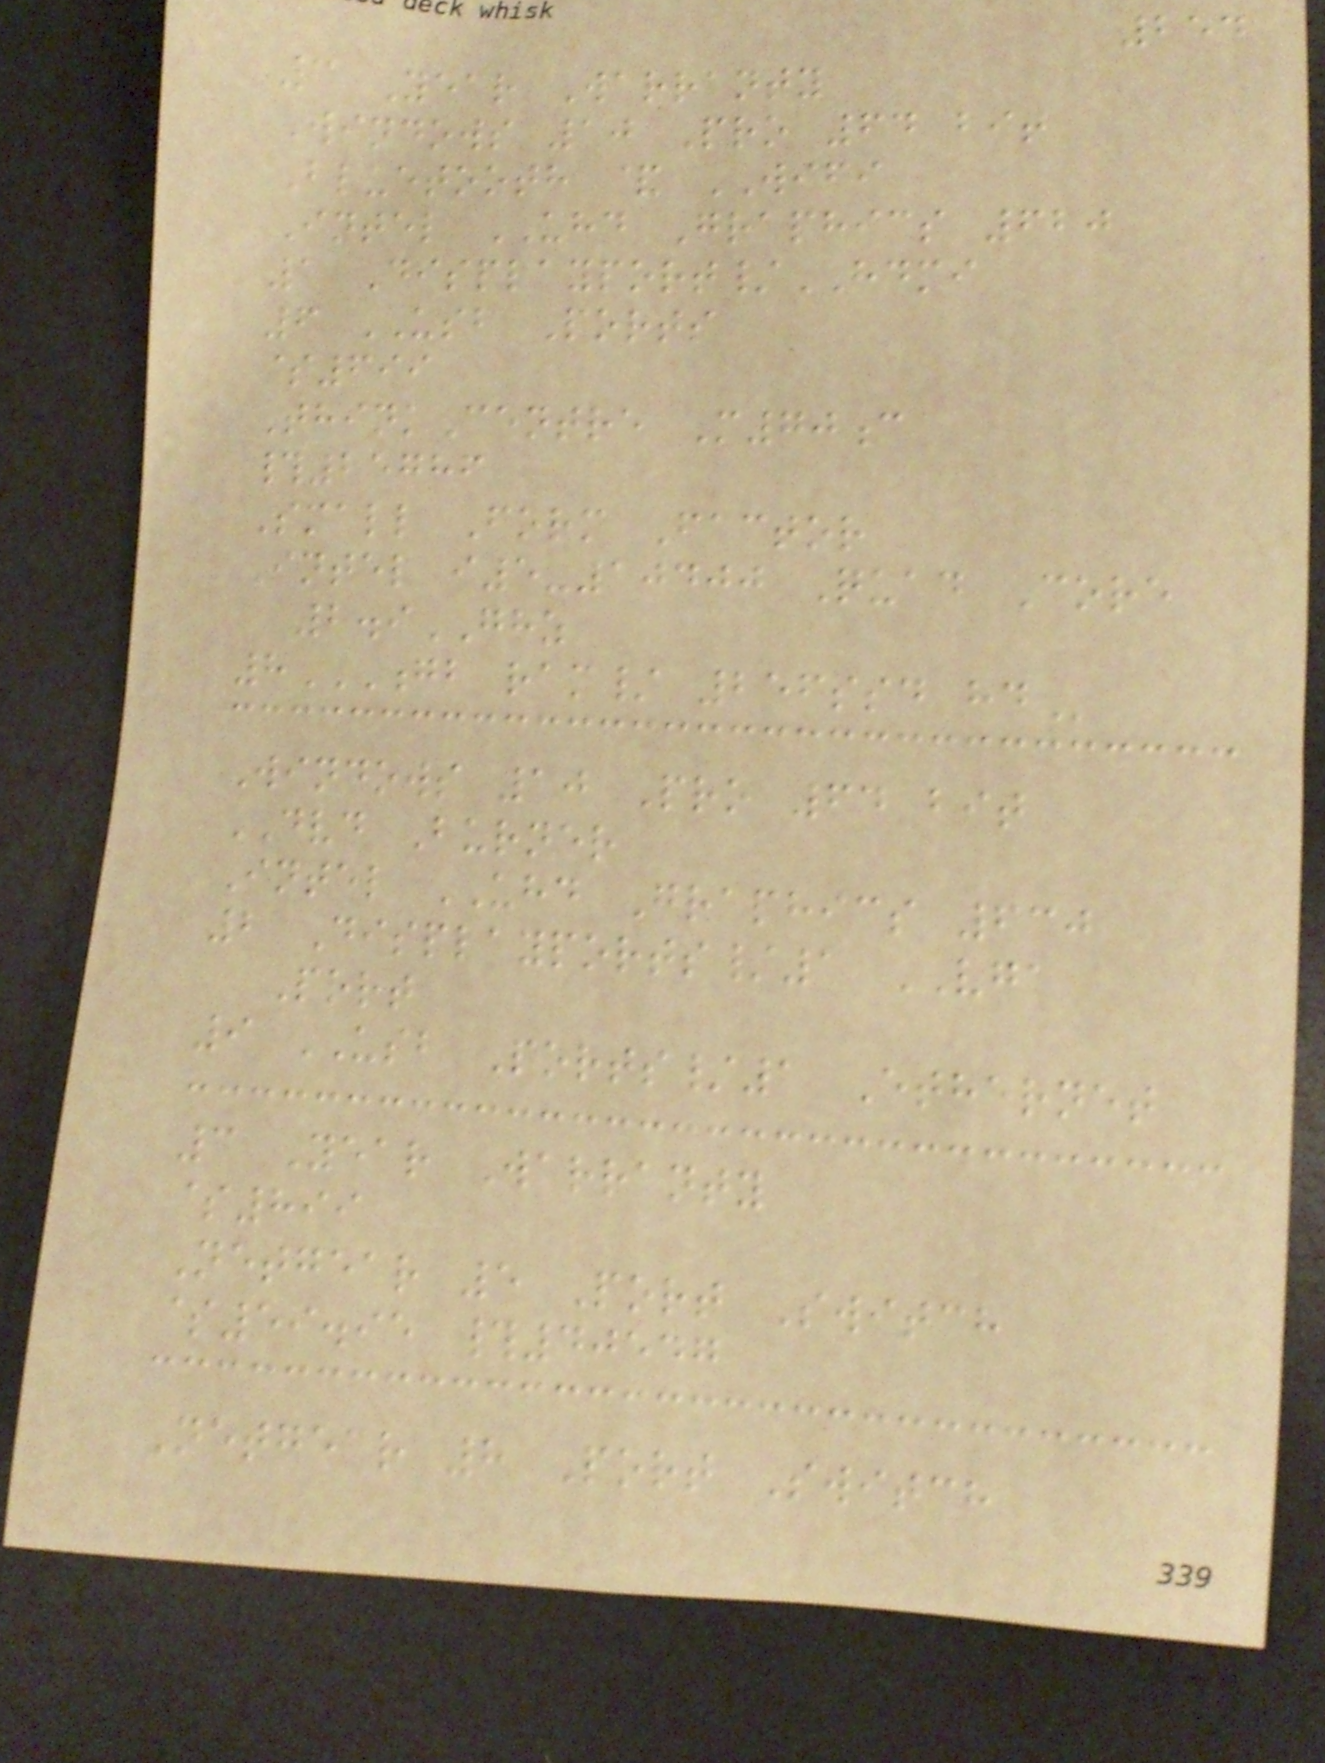254
3 Year Warranty
Windows 10 Pro 64 bit
Bluetooth & WIFI
Intel UHD Graphics 620
1 Displayport/HDMI
6 USB Ports
$699
ThinkCentre M70c
#25786
Small Form Factor
Intel i5-10400 Quad Core
2.9GHZ
8GB RAM/ 256SSD HD
Windows 10 Pro 64 bit
DVD Burner
Intel UHD Graphics 630
2 Displayports/1 VGA
Port
9 USB Ports/1 Ethernet
3 Year Warranty
$899
Netgear 5 Port Switch
$59.95 #40547
Netgear 8 Port Switch
